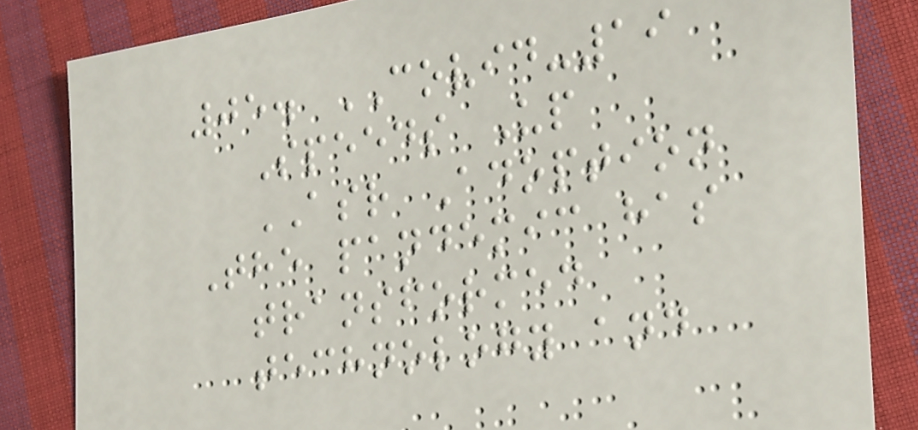05. COVID-19
Speeds Up
ASR Adoption
The pandemic has
transformed
technology and
